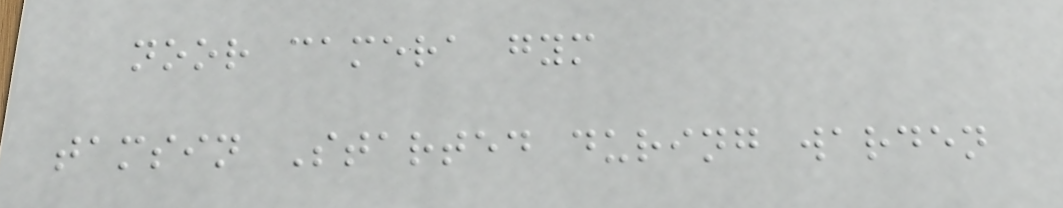noor camera gym
tamsin Started during warden
